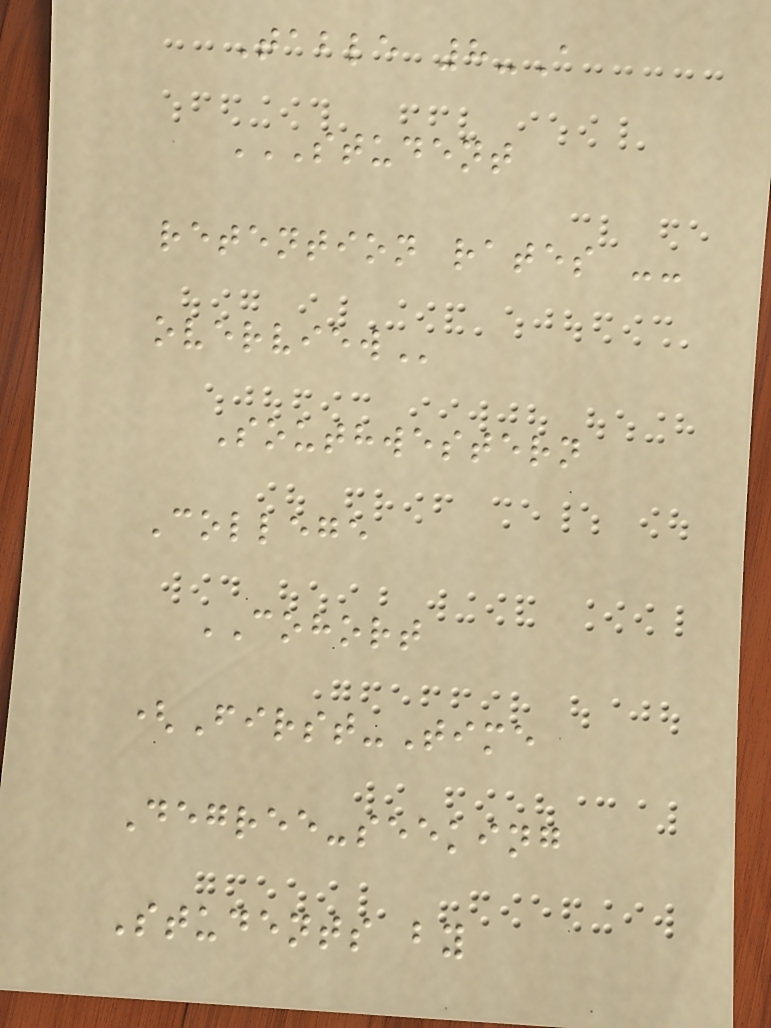Table 8-A
STUDENT
RETENTION RATES --
OVERVIEW
Southwestern
College
COHORT
(First-Time
Degree-seeking
Students by
